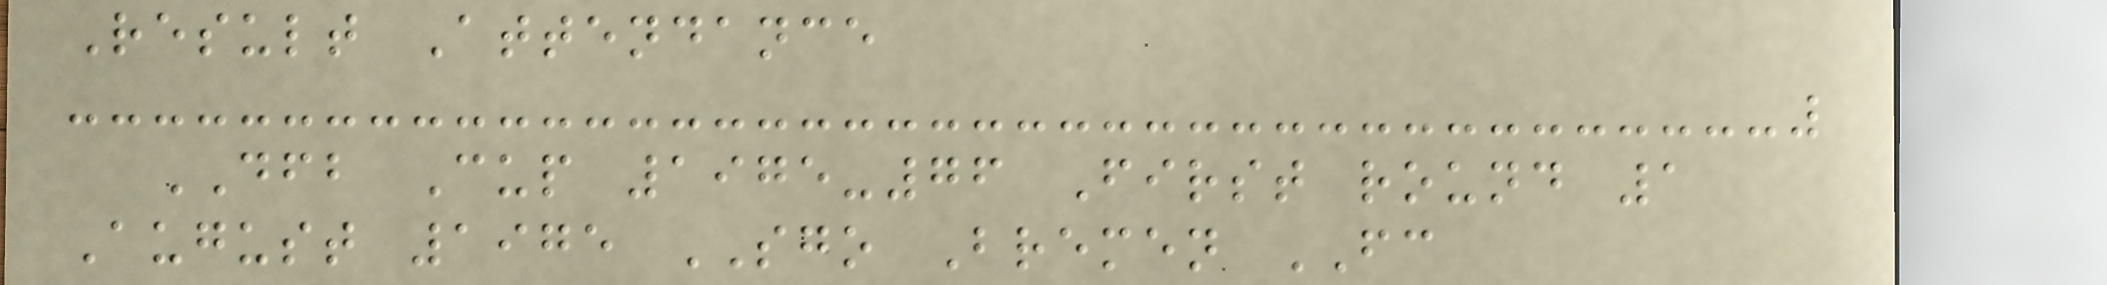Result Attendance
DFB Cup 1975-76 First round 1
August 1975 SGO Bremen FC
